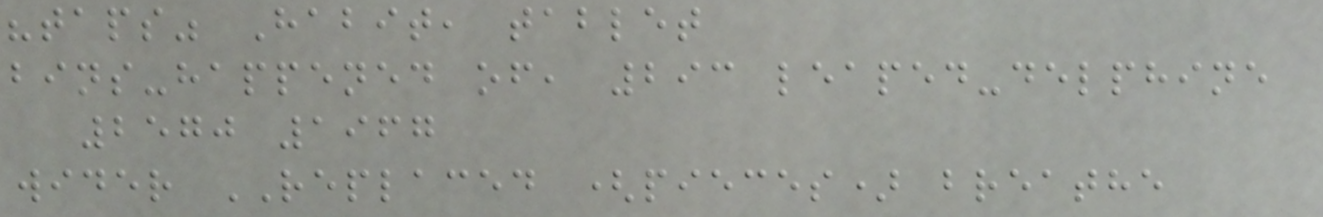"taps" Habit, tablet
bins-happened of, 293 leaped-delphine
2570 1967
wider REPLACED (pieces) breathe
